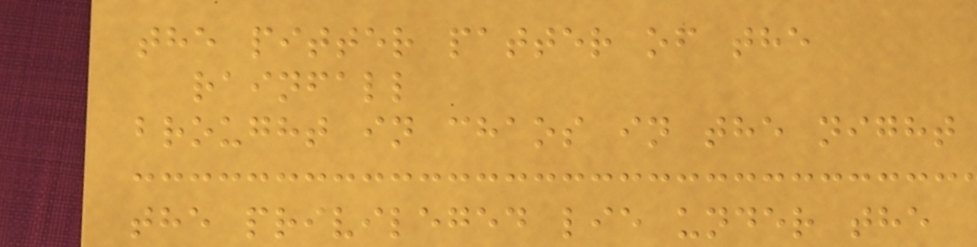the pitter patter of the
rainfall
brought in chaos in the night
the privileged lie under the
